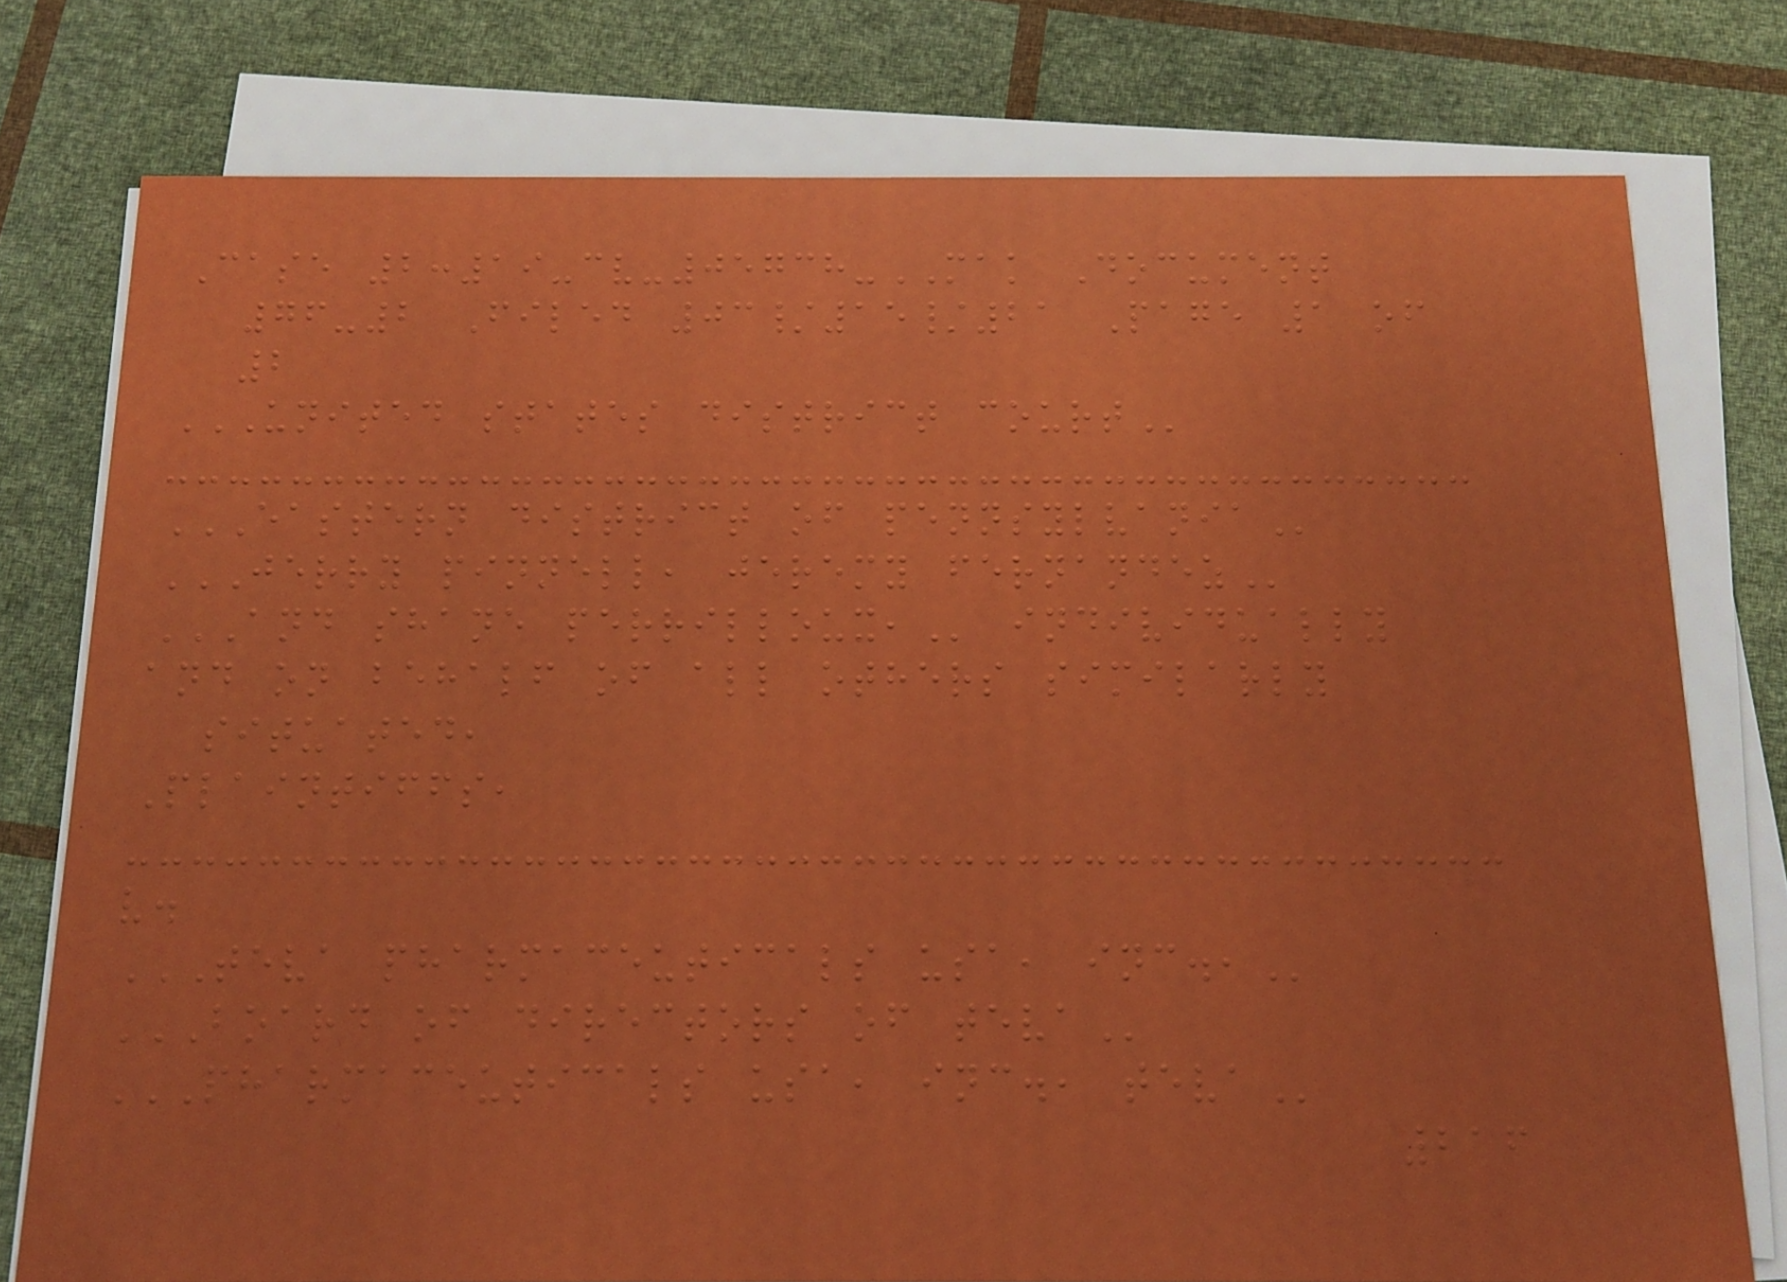Case 2:19-cv-05738-MAK Document
76-2 Filed 03/15/21 Page 1 of
2
UNITED STATES DISTRICT COURT
EASTERN DISTRICT OF PENNSYLVANIA
JERRY PINNELL, JEREMY FERNANDEZ
AND SHANE PERRILLOUX, individually
and on behalf of all others similarly
situated,
Plaintiffs,
v.
TEVA PHARMACEUTICALS USA, INC.,
BOARD OF DIRECTORS OF TEVA
PHARMACEUTICALS USA, INC., TEVA
216
